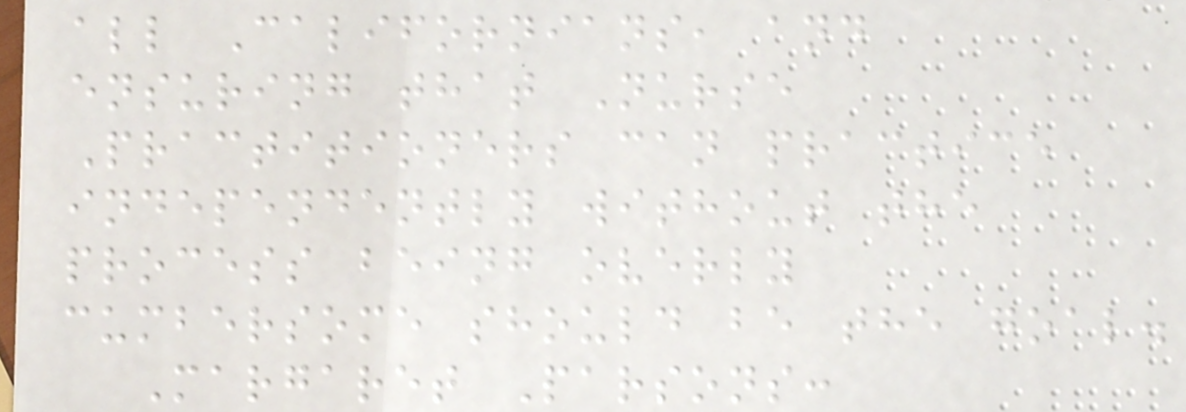all Californians, and
ensuring that Nurse
Practitioners can practice
independently without the
process being overly
cumbersome should be the goal.
Margaret Parsons:
